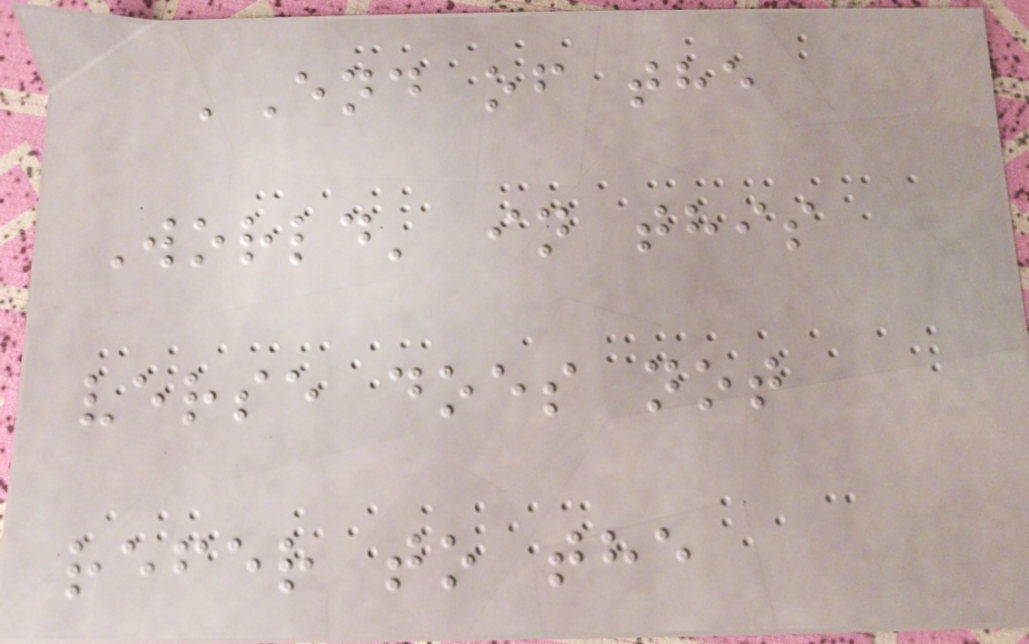'End of the
World' in this
verse does not
refer to the
